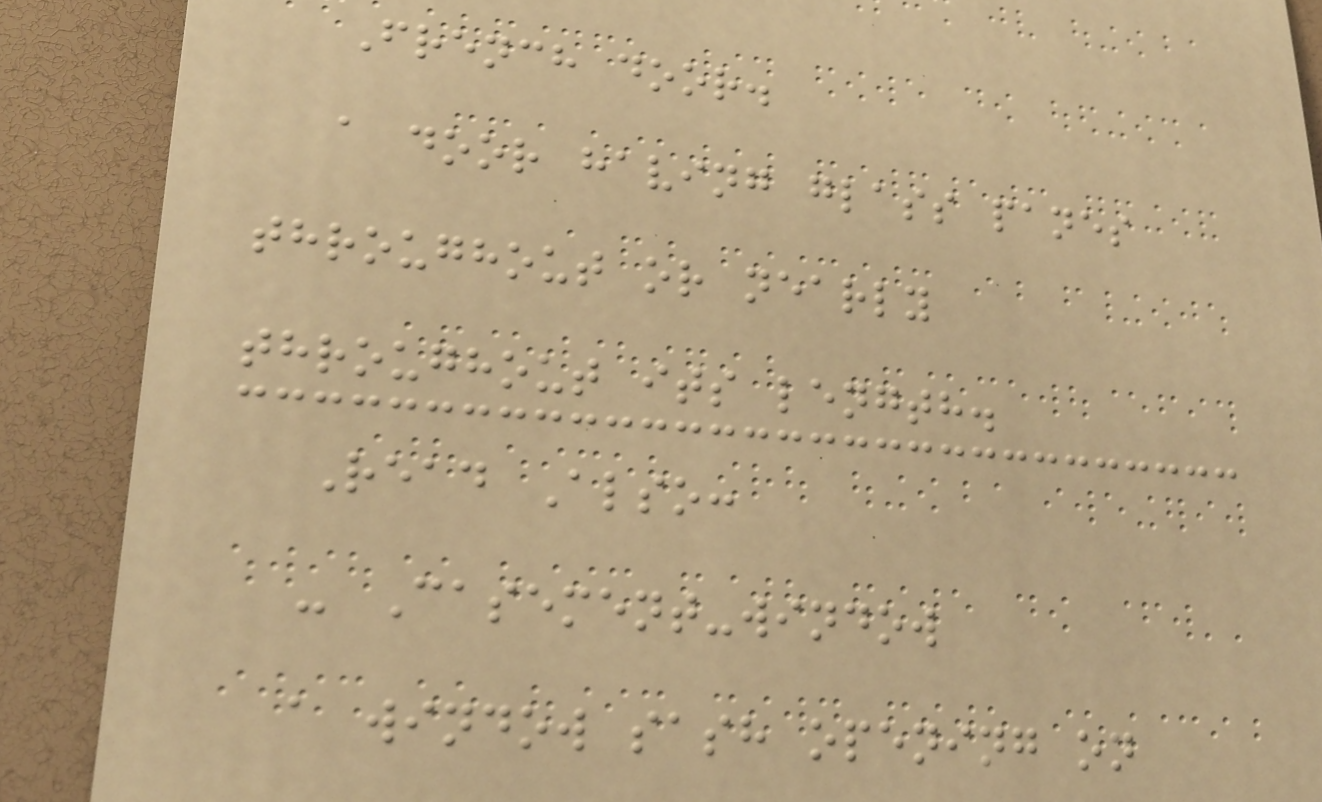French door.
a door having glass panes
throughout or nearly
throughout its length.
Read Also:
- Casement-window
a window sash opening on
